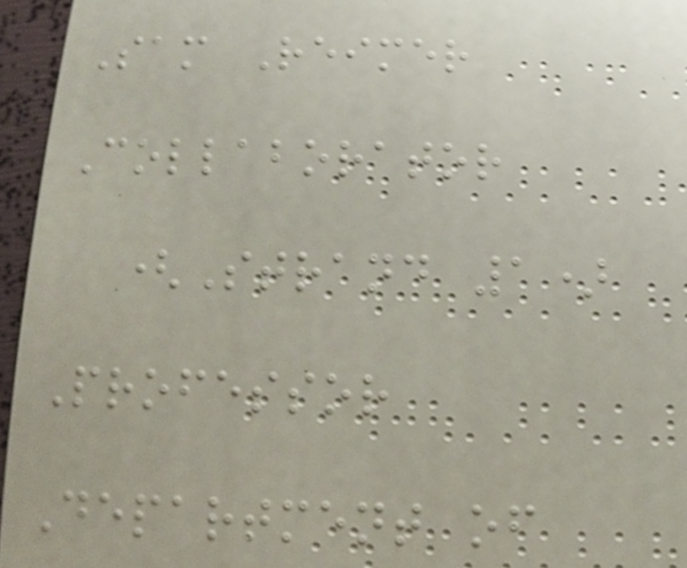Sam Reimer
Collaborator
(Strand 1)
Professor
Department of
